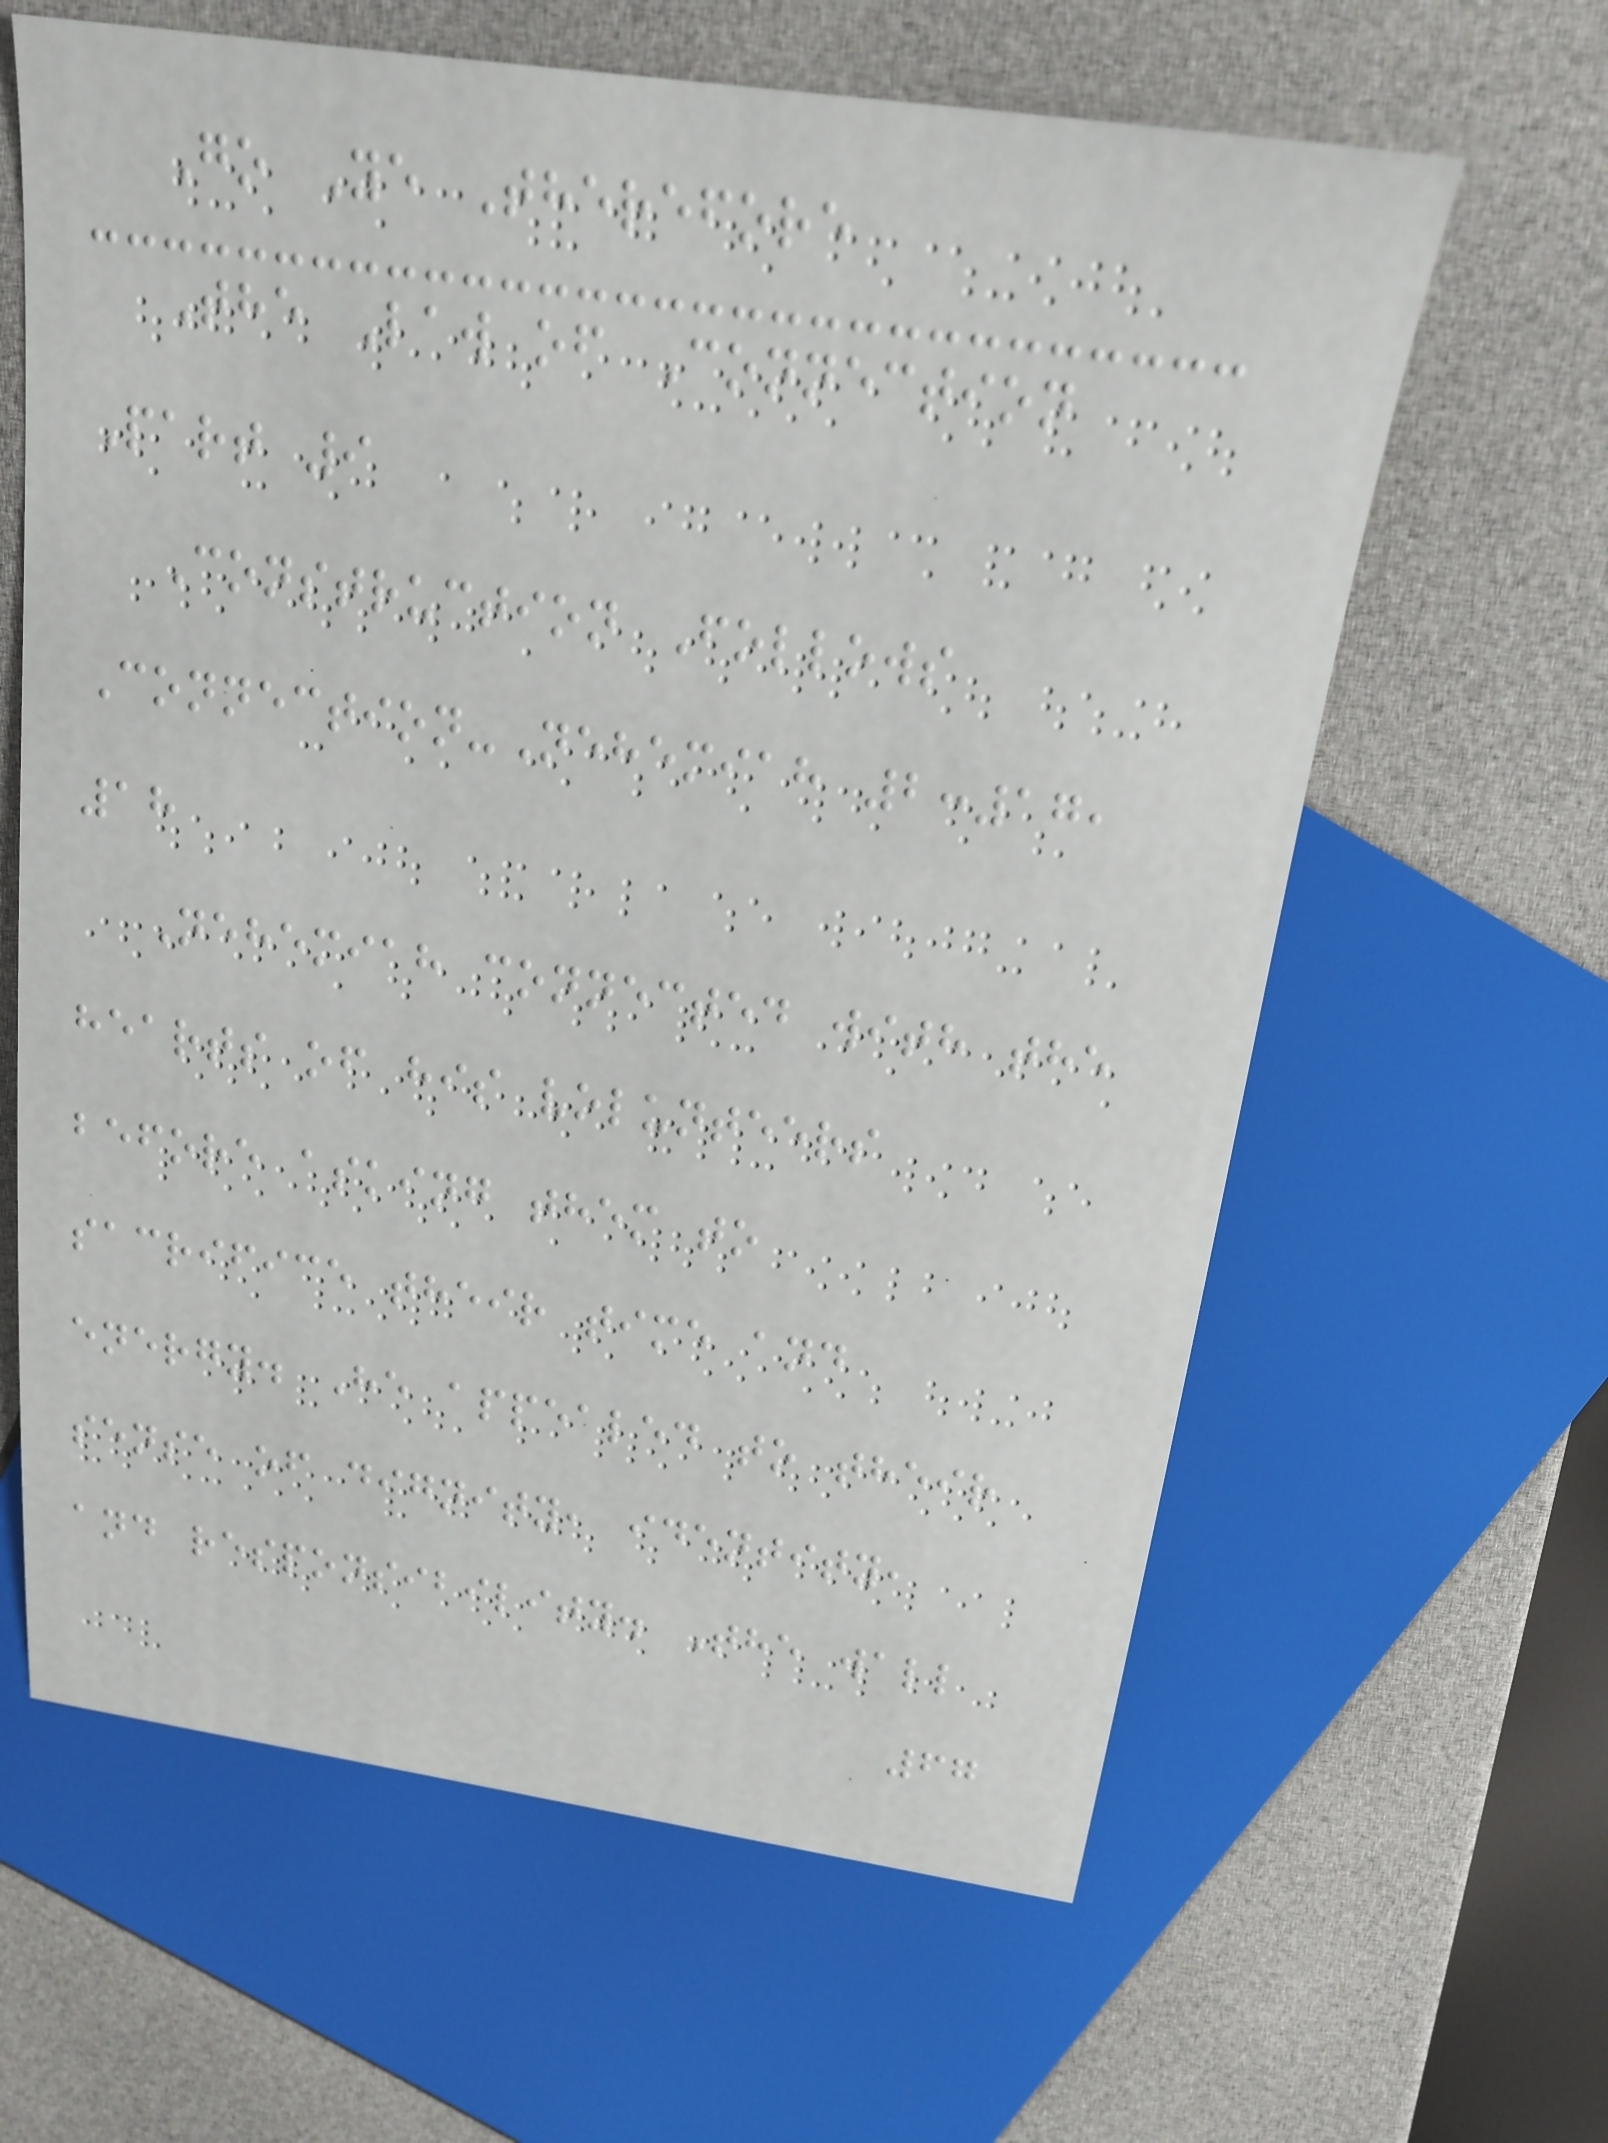Go Ye Therefore
The Law of Connection
Part 9
Construction Follows
Connection-Nehemiah 2:17,
18
Nehemiah connected with the
hearts of his volunteers
before asking them to
sacrifice their time and
energy. He appealed to their
sense of dignity, identity,
and responsibility. The wall
67
